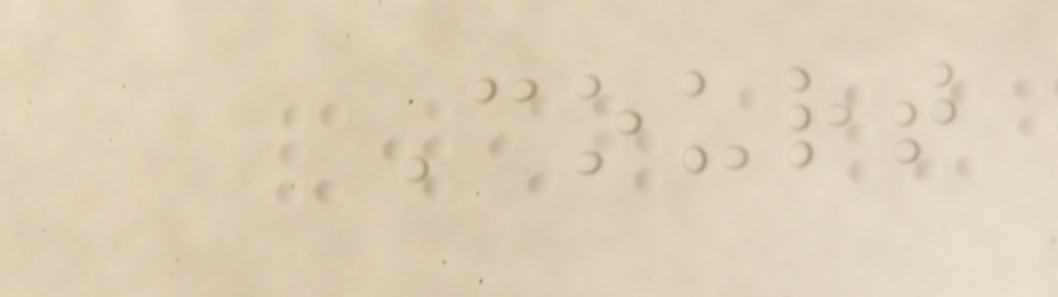Court
